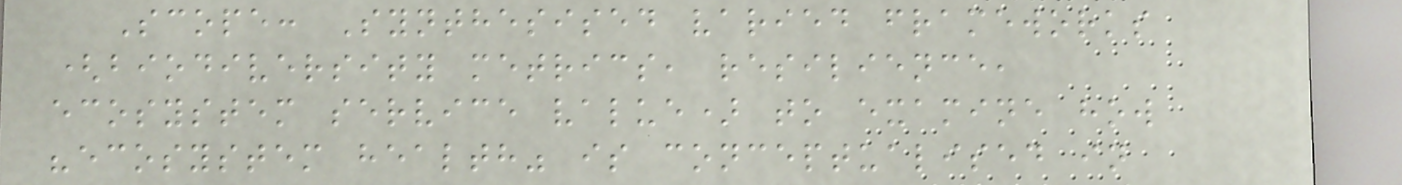Scope: Synthesised varied frameworks
(biodiversity metrics, resilience,
ecosystem service value) to examine how
"ecosystem health" is conceptualised in
